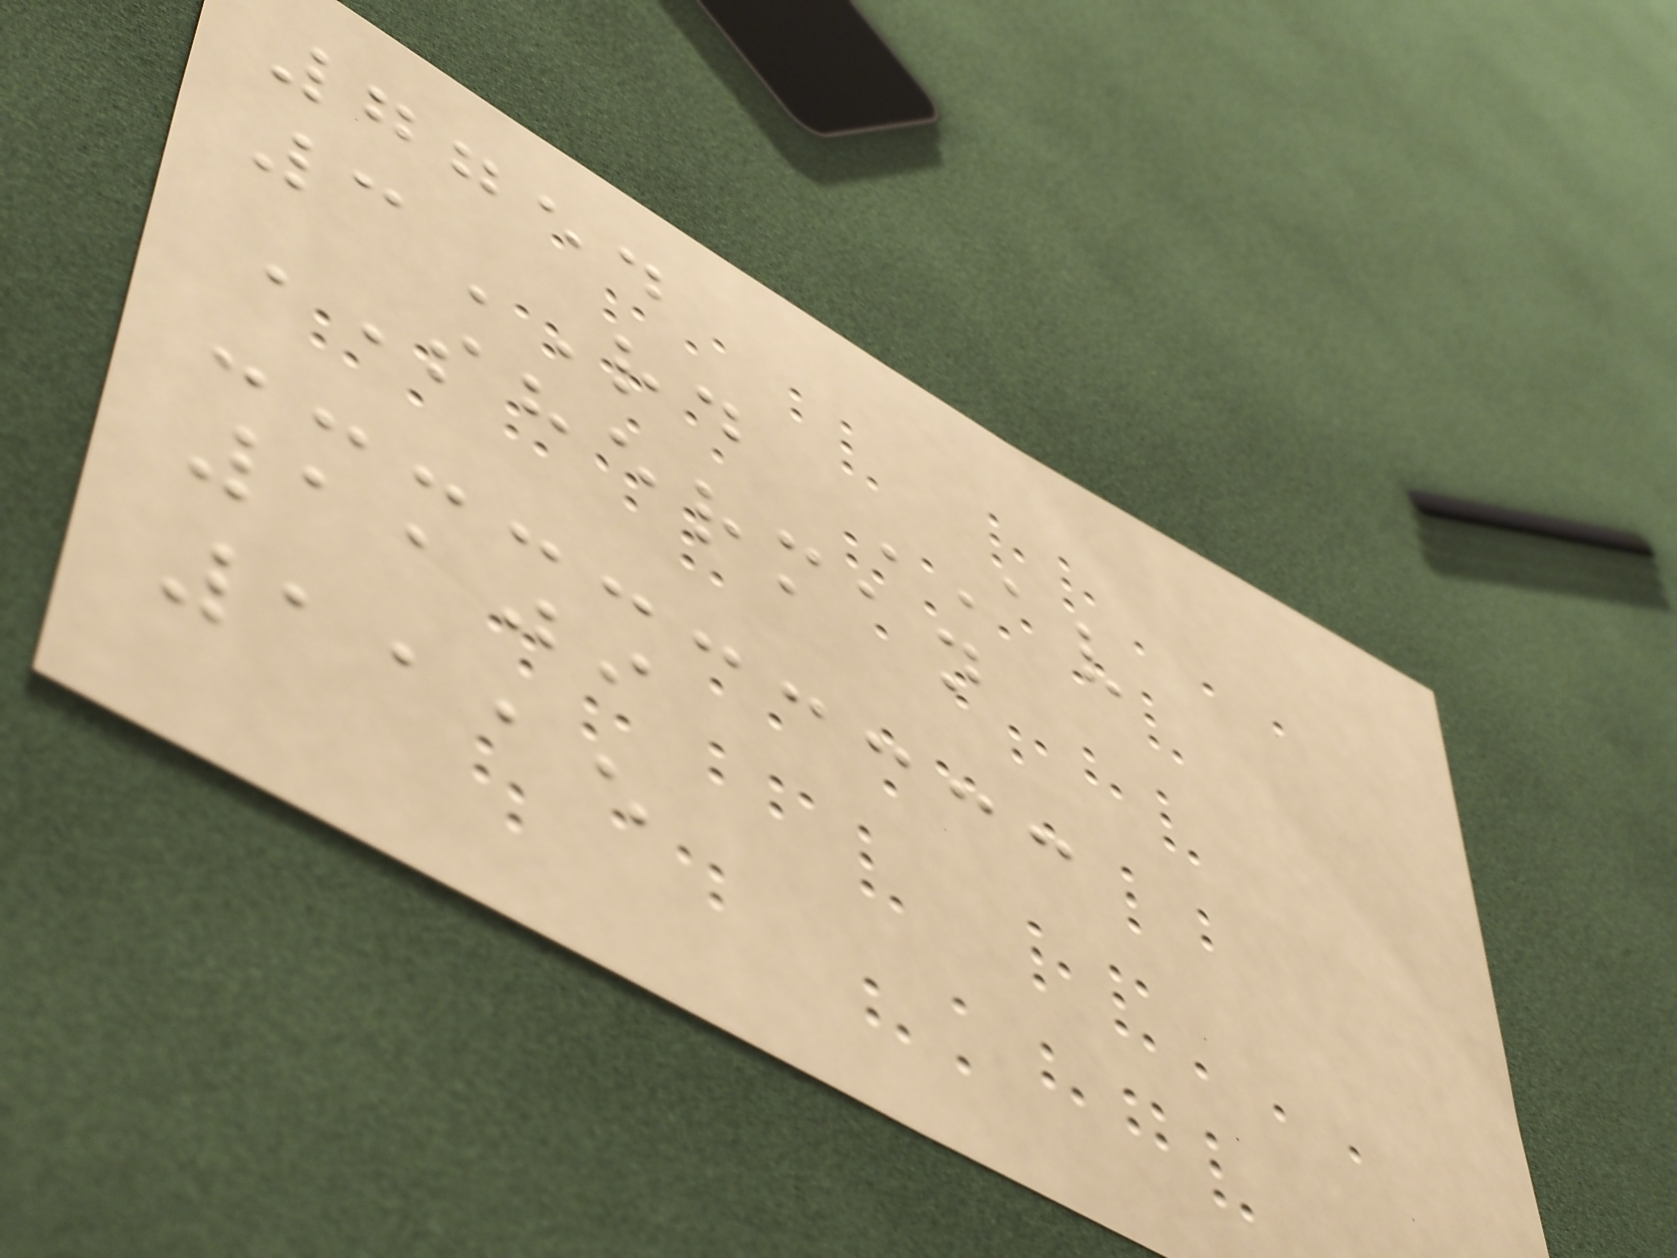7754
3RD AV
SHERMAN
1109
1115
